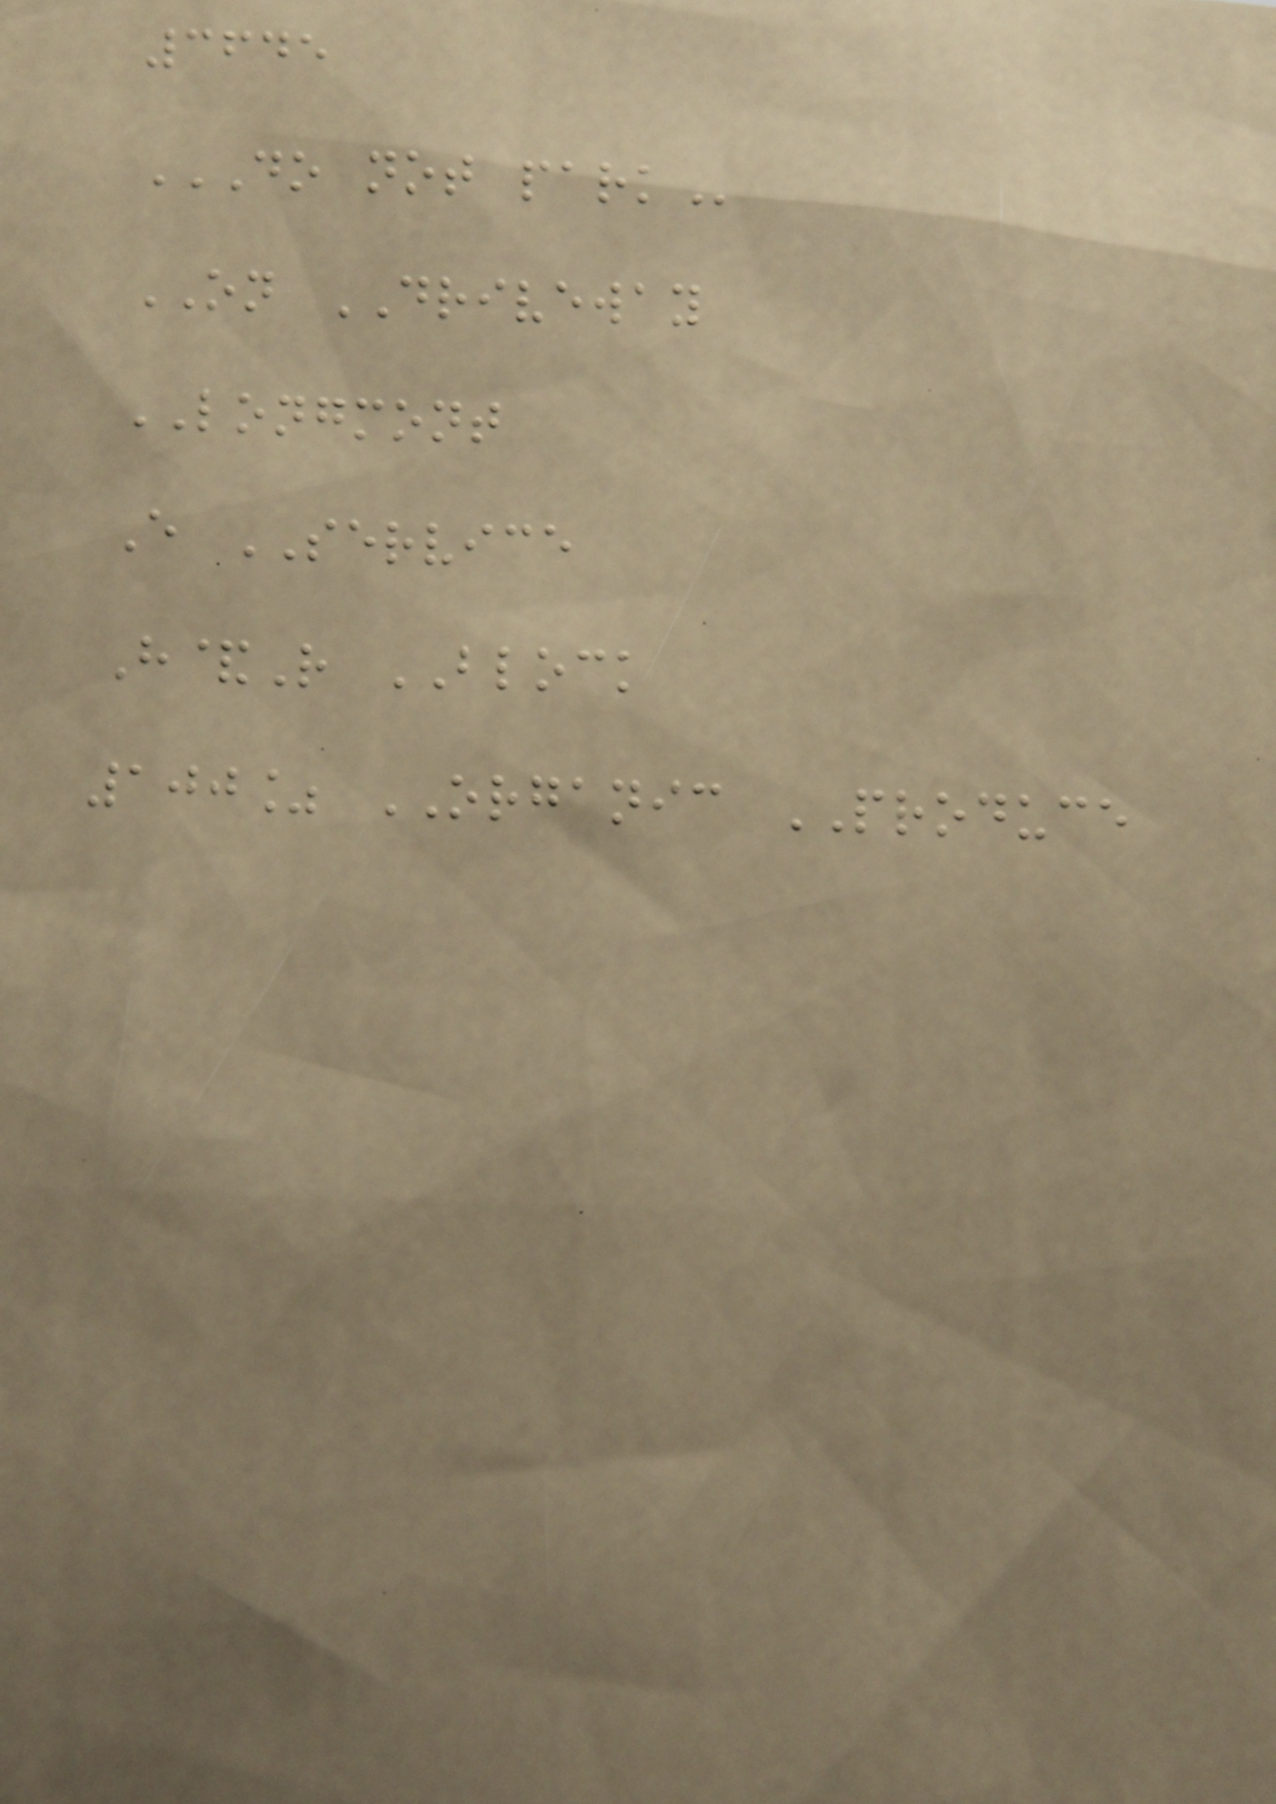3645
DO NOT PARK
ON DRIVEWAY
LONGMONT
E SERVICE
H&R BLOCK
100% ORGANIC PRODUCE
